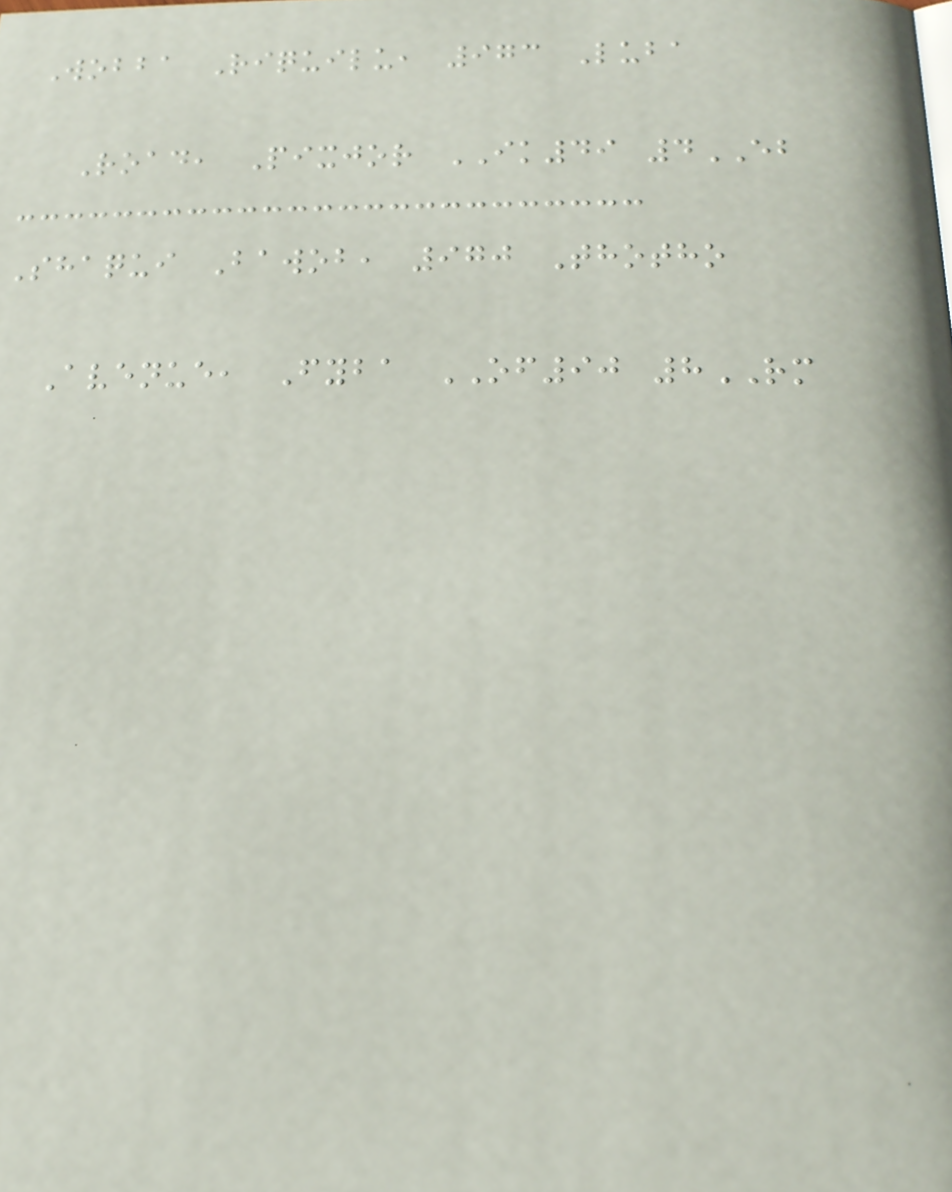Wobba Riquilu, 973 Luba
Road, Pixjor IK49 4EB
Shaqui Bawob, 970 Thotho
Avenue, Fyba OF90 8RM
